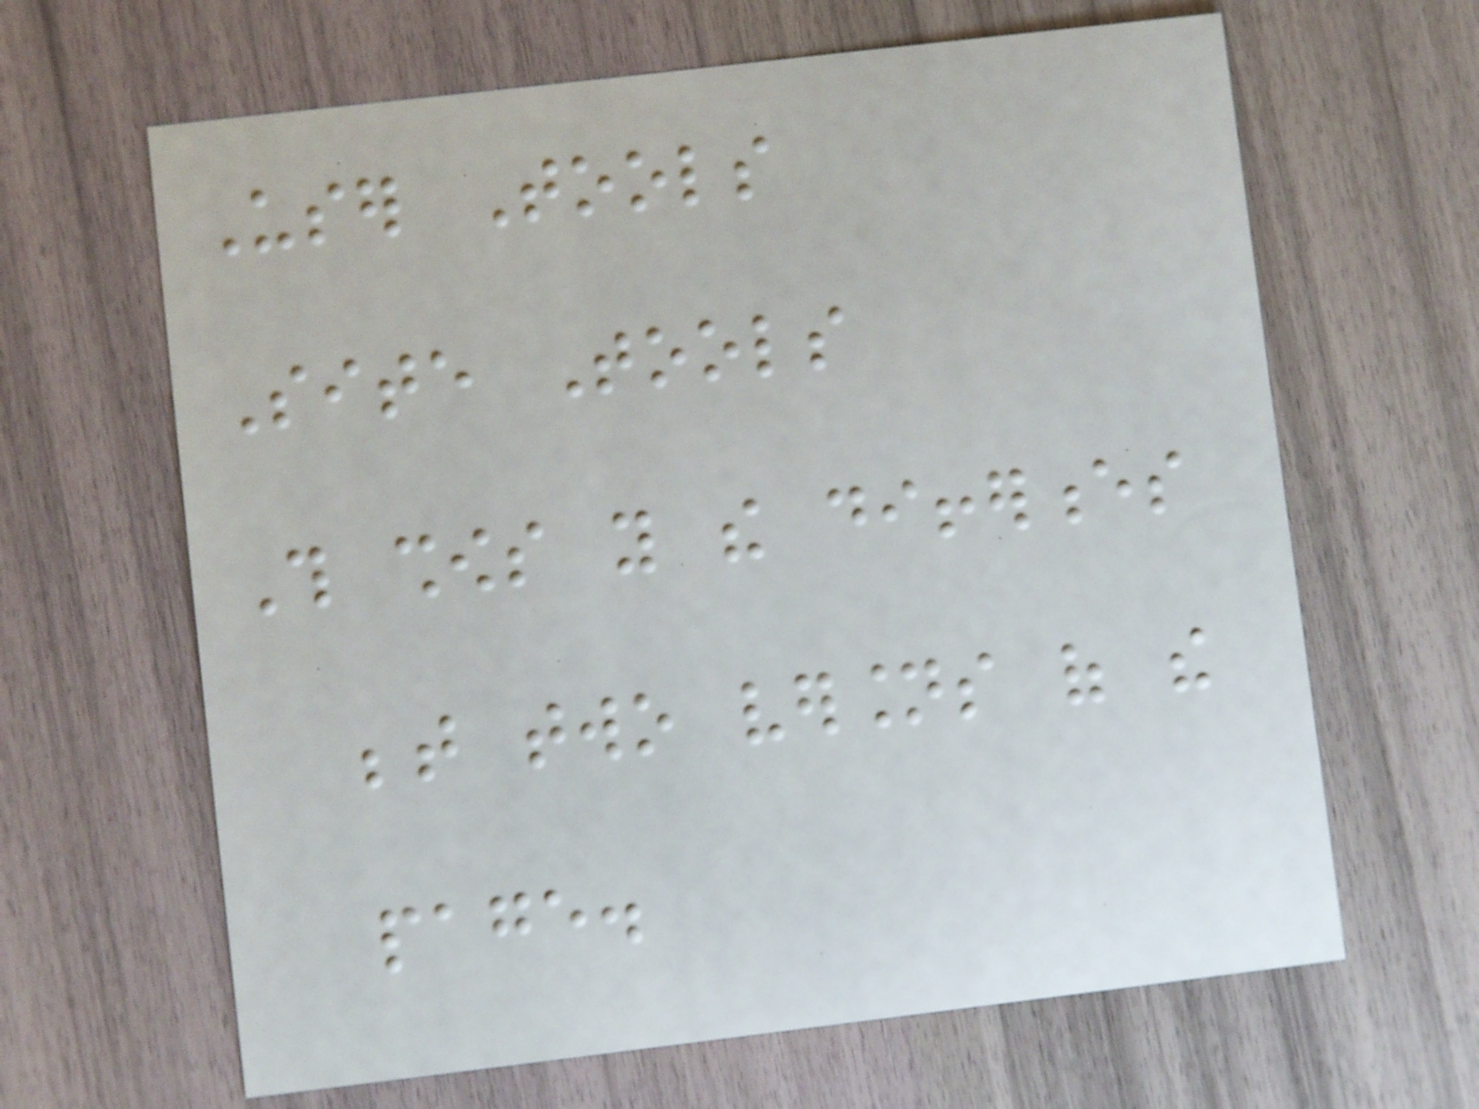User Tools
Site Tools
This shows you the differences
between two versions of the
page.
